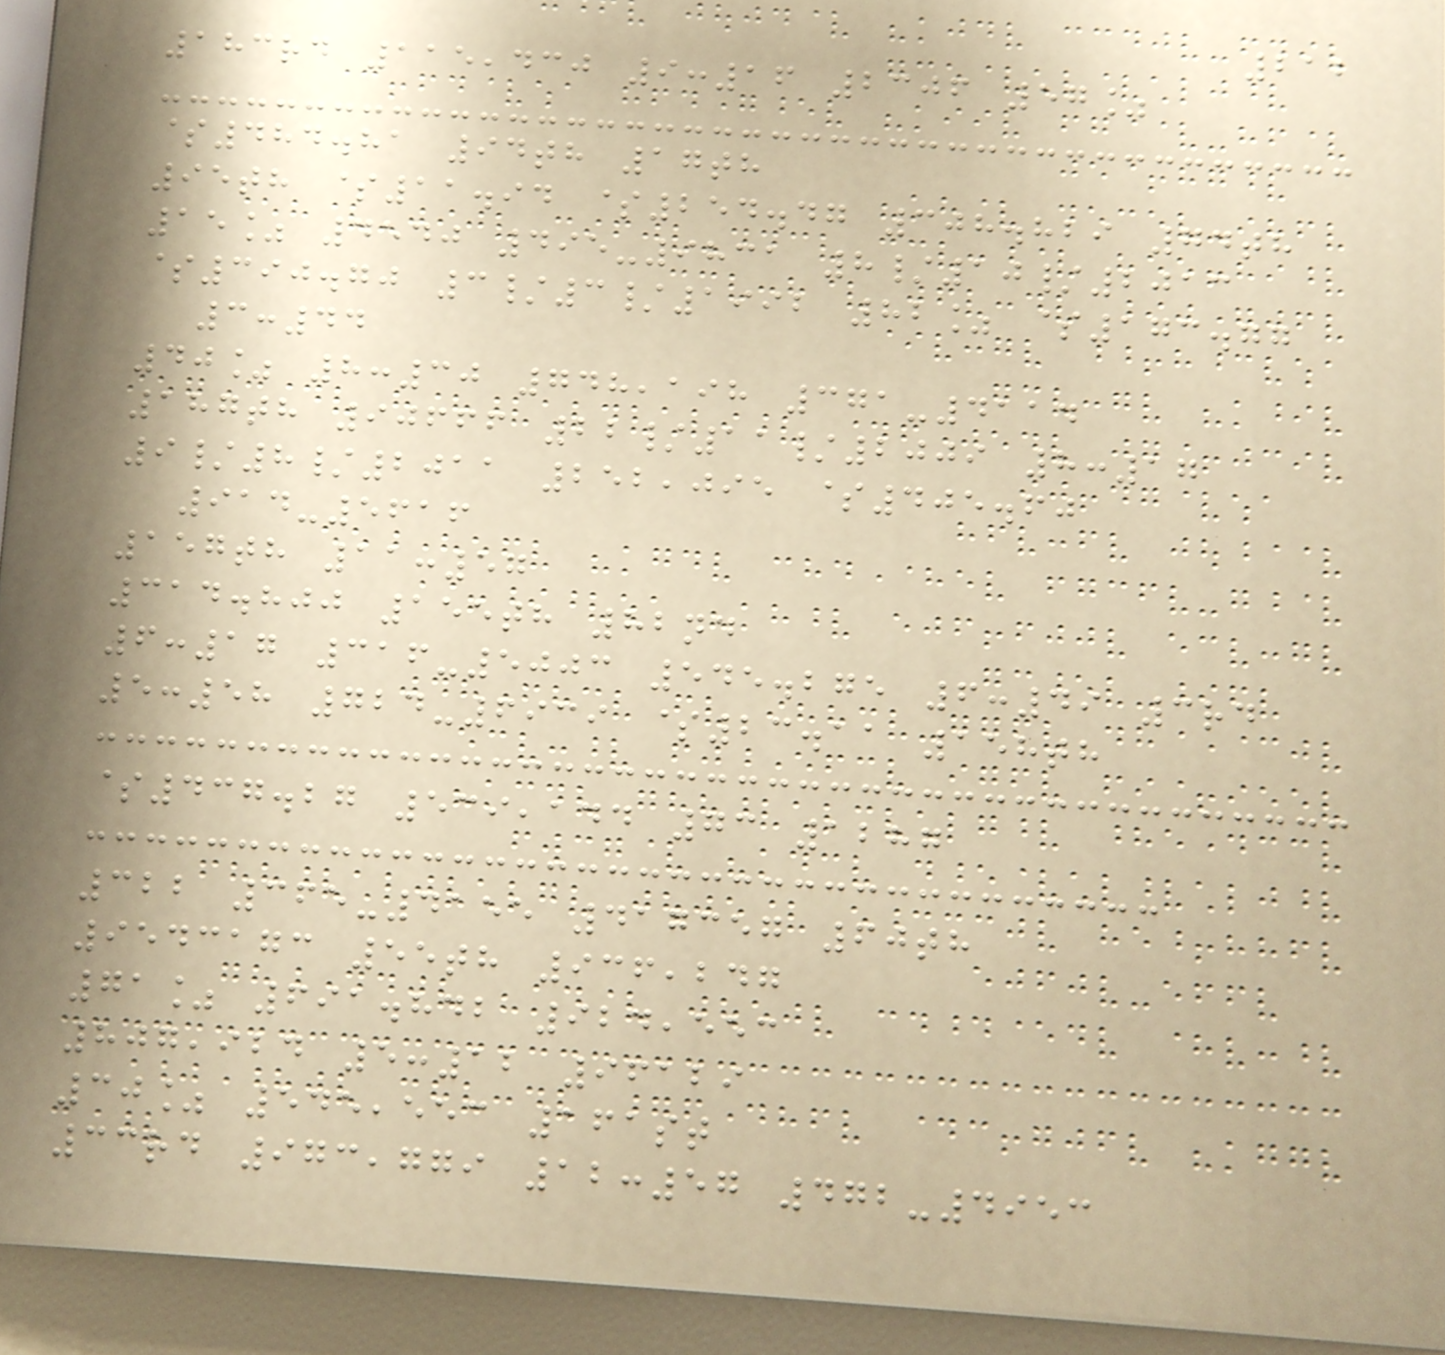212
183rd 115,430 9:16 2306 57%
$484.81 94th 17th
95th $11.94 $254.47 308.829 74th
15% 4540 495-9831 8/10/2013
$390.70 3/3/1992 82% $173.77
3:44
40% 8:30 748,198 371-4114
187th 90666 22/11/2009 8:17
9/8/2011 252,095 $405.60
914-5616
157th 11:57
314.800 155th 82nd
6:17 316-5003 545.275 6:49 3rd
5:58 724-6939 $23.11 158th
$437.27 539,144 73 1287
322 365-4155 417357 60th
9543173 55th 936,247
71% 691.842 924,553
807,924 5:12 96129
30% 545,553 161st
33rd 973,779 12:57 472-4953
